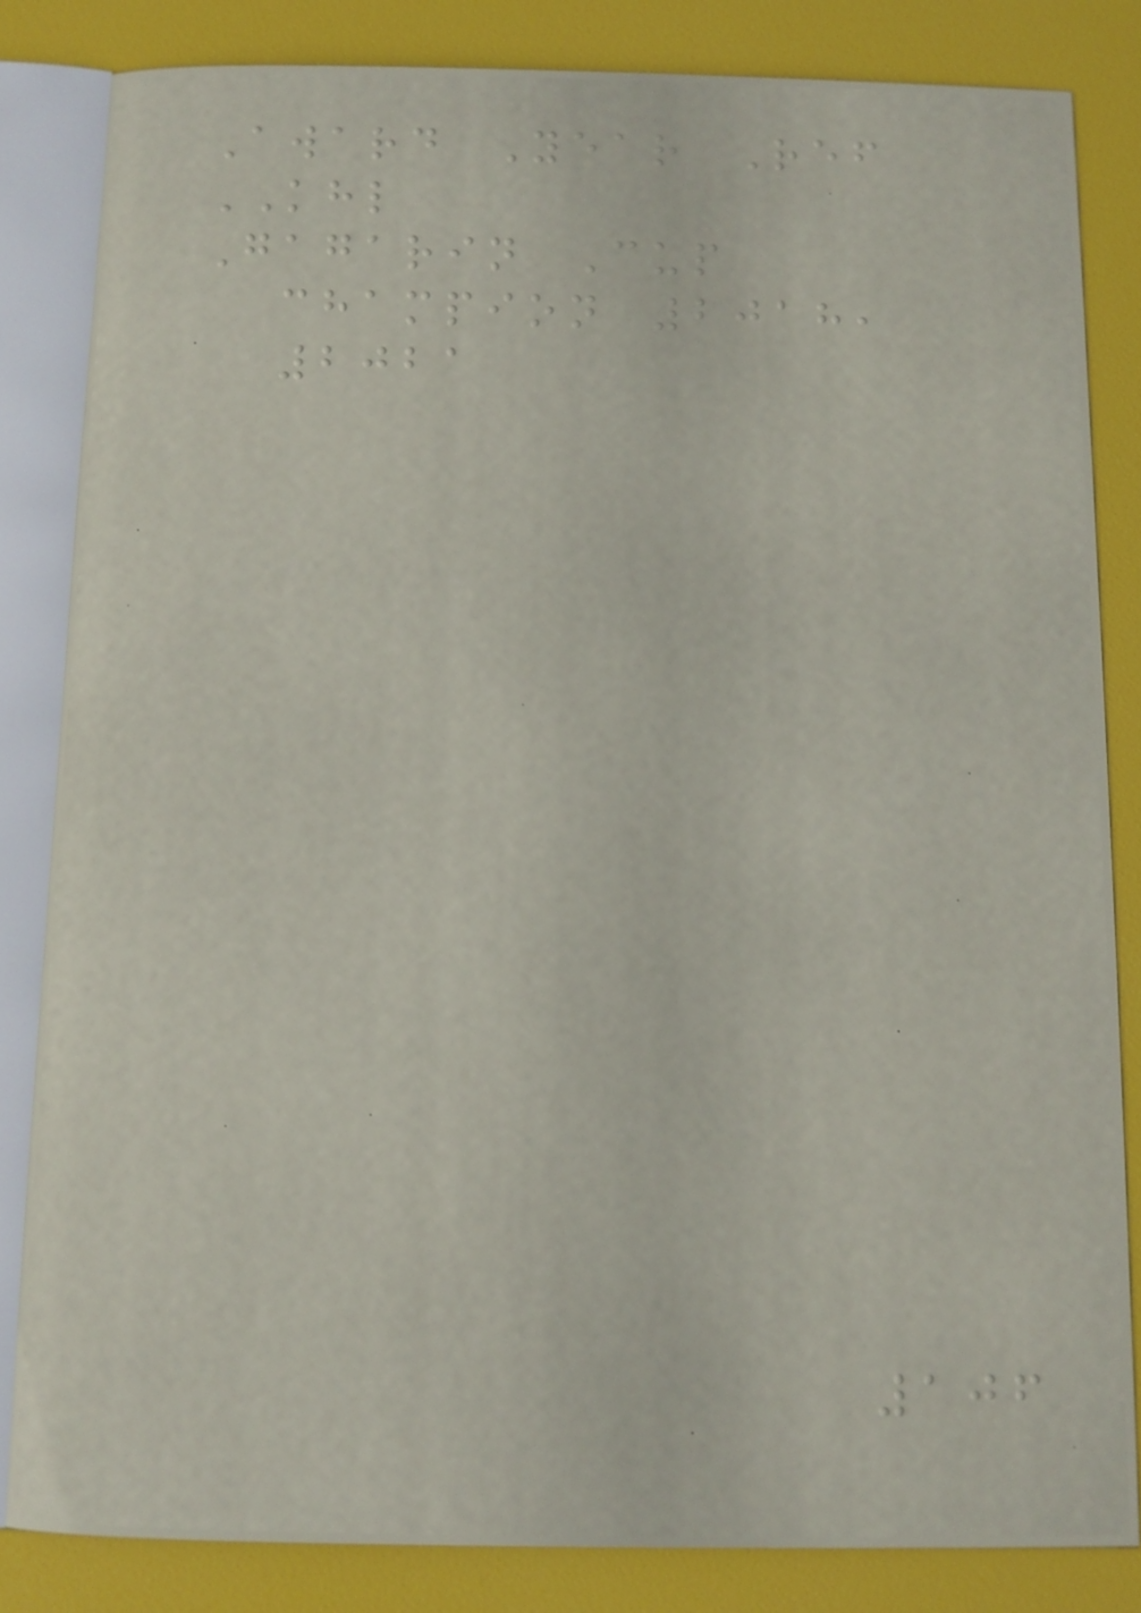Award Year Ref
KHL
Gagarin Cup
champion 2018,
2021
106
